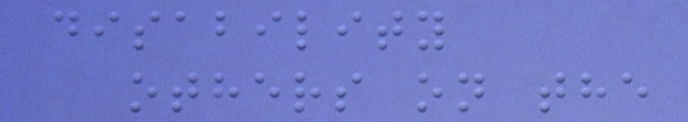disability
others on the
